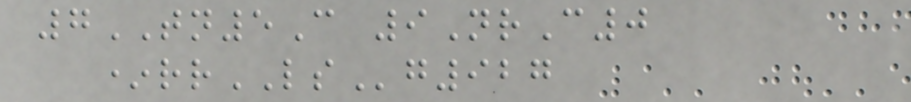7TN5C 9NrC0
*rrLSg927
